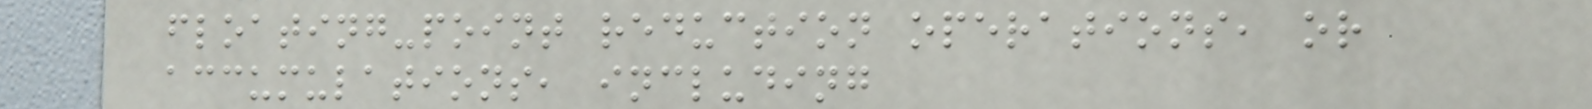floating-point reduction operations, or
accumulations, including
